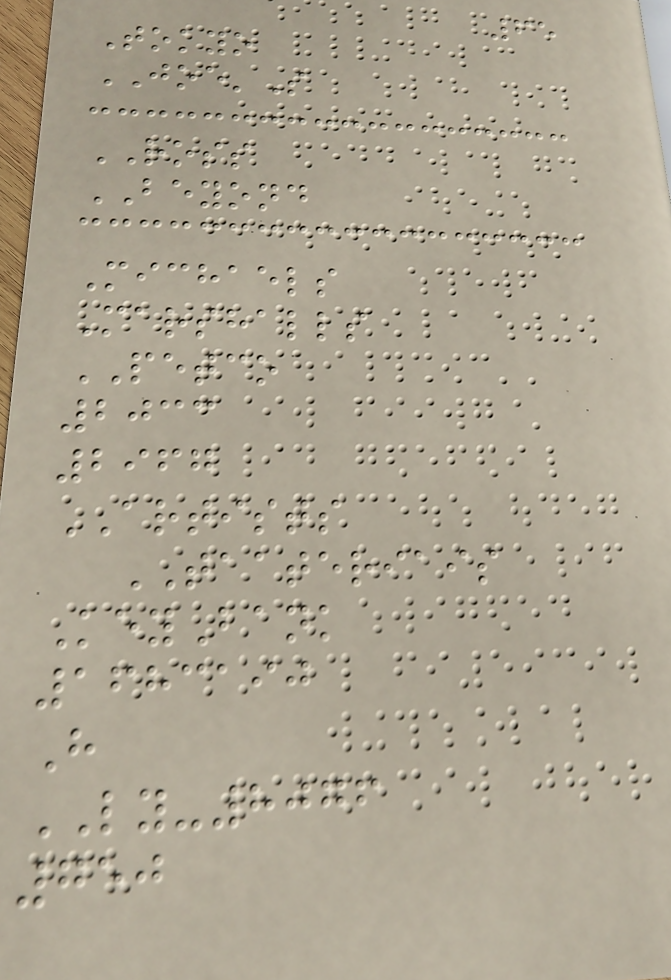65
Tokyo
JOE'S
ROSS
BEYOND
Michaels
Marshalls
PETCO
2033
2967
ARTISTS
TAATERIAIS
KeyBank
1683190
H
LY-8076
750
